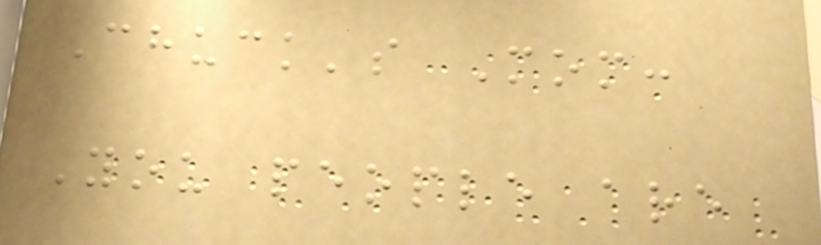Chuck's Mom:
You people are
